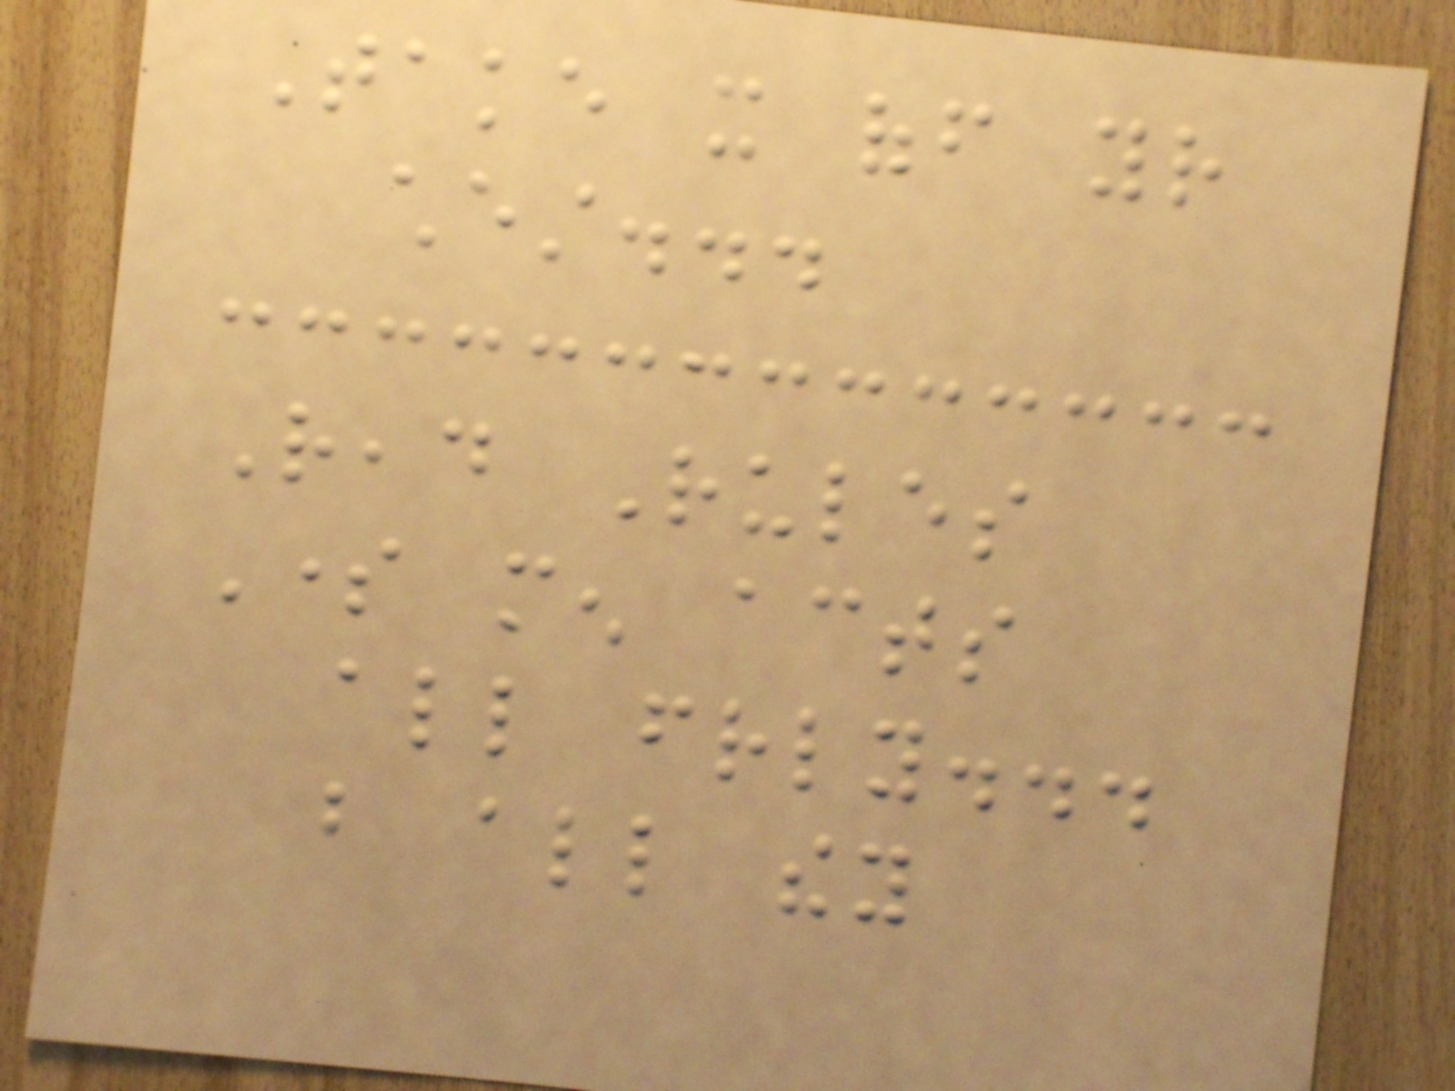Take it off your
chest...
Read Rules
Some men acts
all friendly...
but all they
